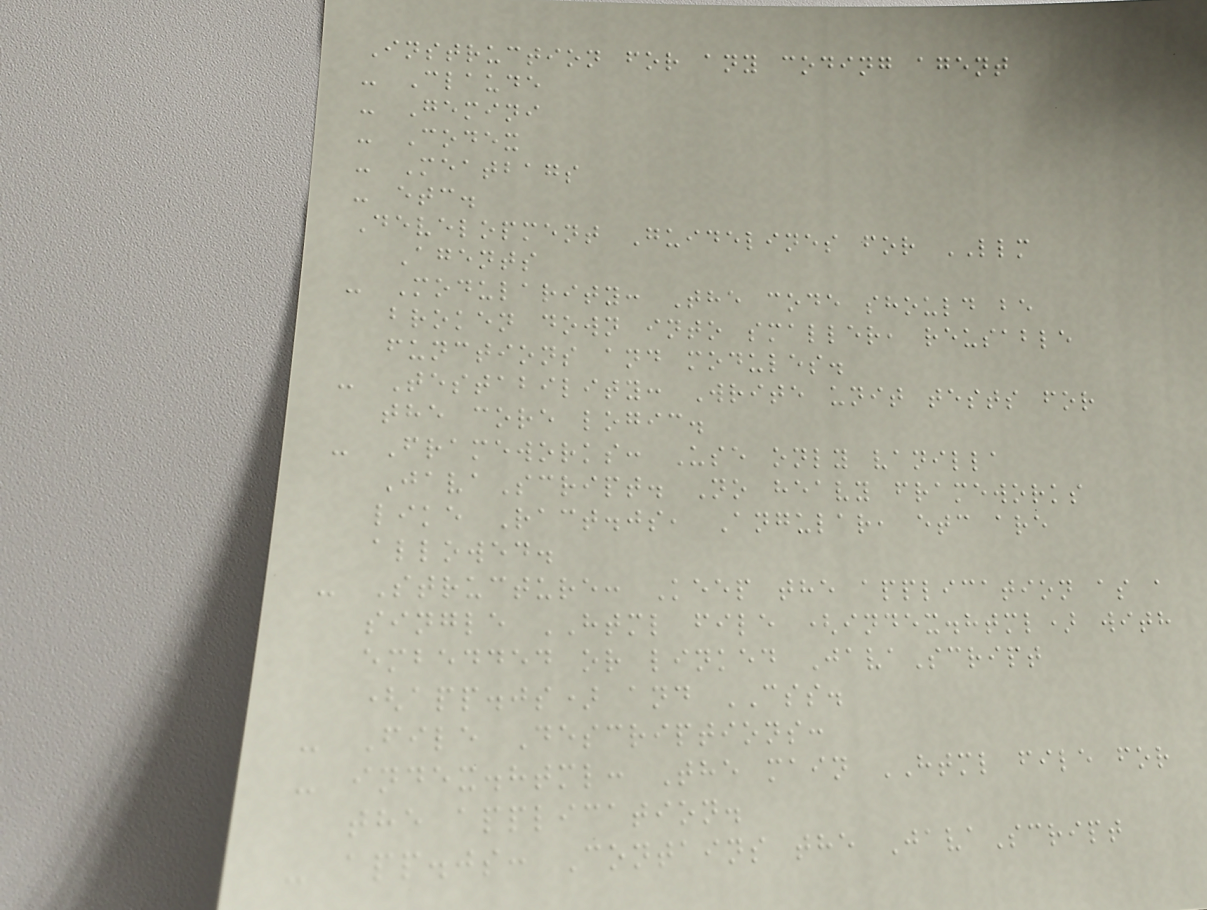Instruction for any coding agent
- Claude
- Gemini
- Codex
- Meatbags
- etc.
Development Guidelines for LLM
Agents
- Modularity: The code should be
broken down into smaller, reusable
functions and modules.
- Testability: Write unit tests for
the core logic.
- Frameworks: Use only vanilla
JavaScript. No heavy frameworks
like Ract.js, Angular, etc are
allowed.
- Structure: Keep the application as a
single HTML file (index.html) with
embedded or linked JavaScript
(app.js) and CSS.
- File Descriptions:
- index.html: The main HTML file for
the application.
- app.js: Contains the JavaScript
